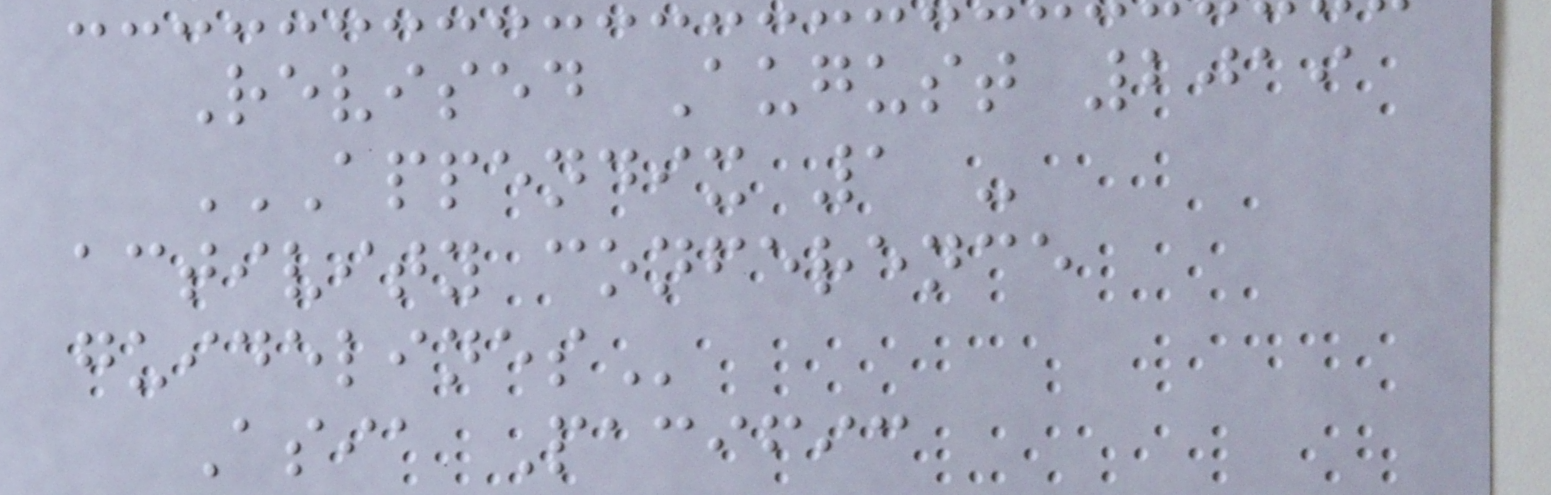Revised August 2019
APPENDIX 1 -
ACTIVITY CONFERENCE
GUIDELINES
Asia Pacific
